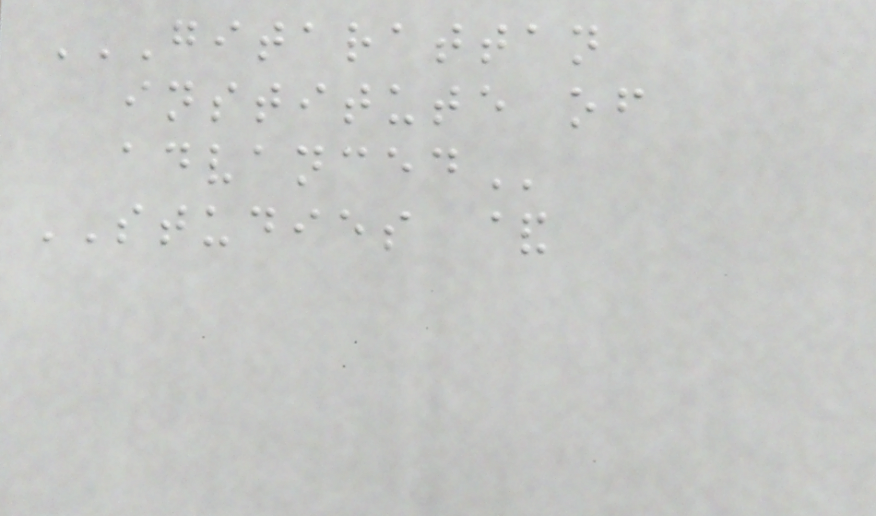GITARATTAN
INSTITUTE OF
ADVANCED
STUDIES &
